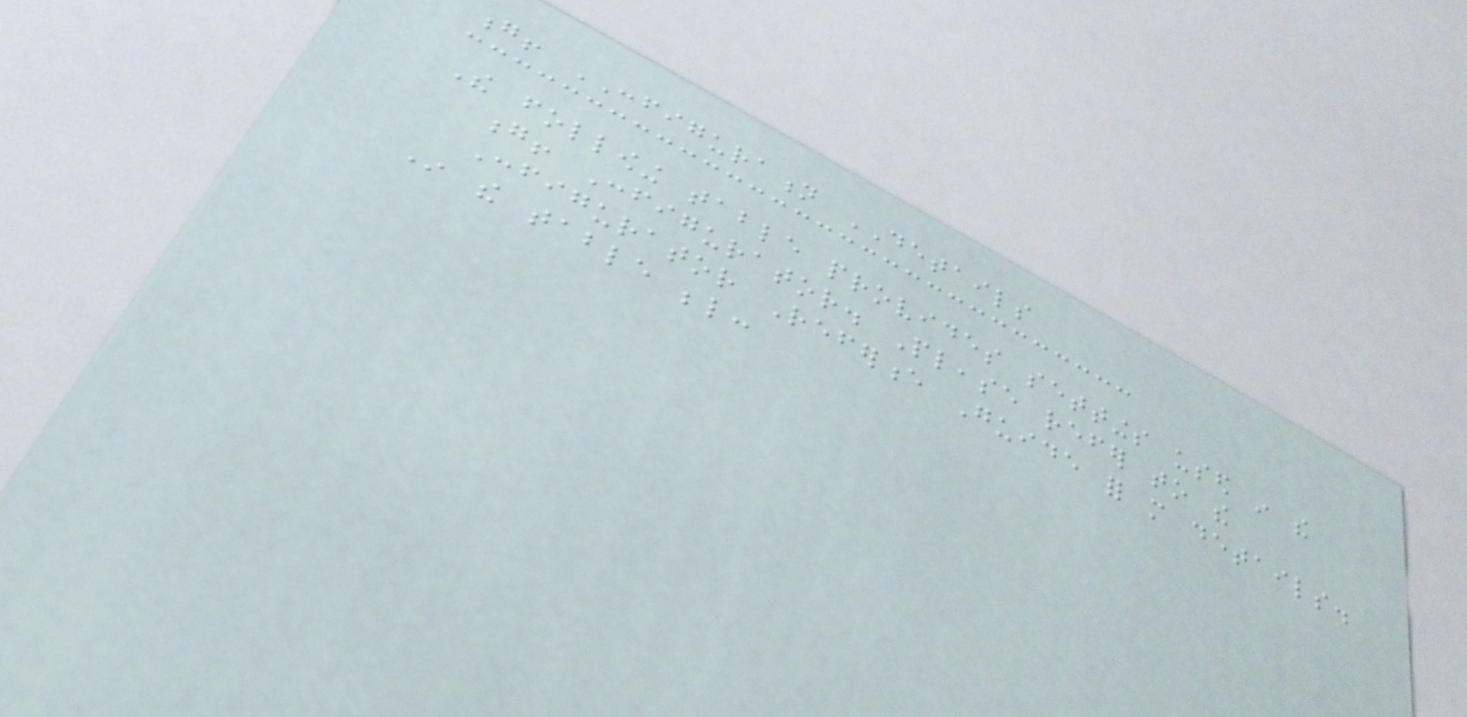g! CONFIGURATION DETAILS
The following table provides settings used in the
g! Configurator. Please refer to the
Configurator Reference Guide for more details.
In the table below:
